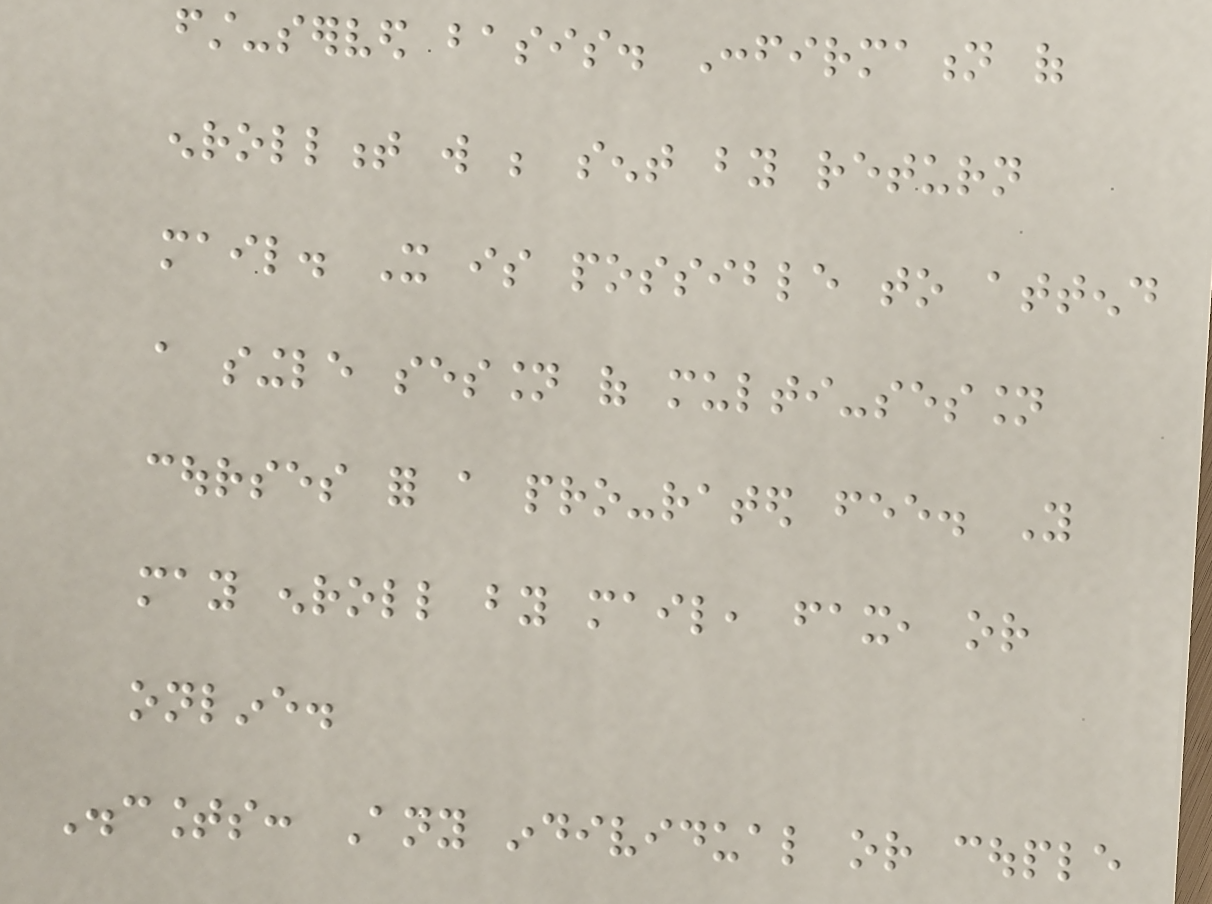first-served basis. Confirmation of
enrollment will be sent by return
mail. It is possible to attend
a single session of multi-session
courses for a pro-rated fee. You
may enroll by mail, fax, or
online.
Discounts: Any individual or couple
